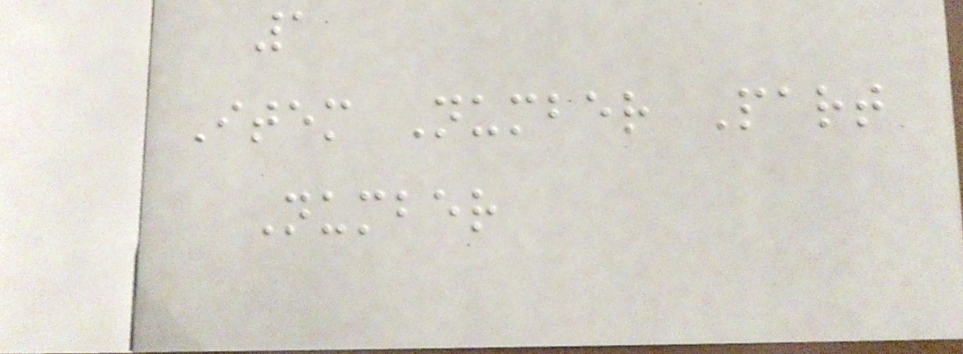1
Item Number Part
Number
